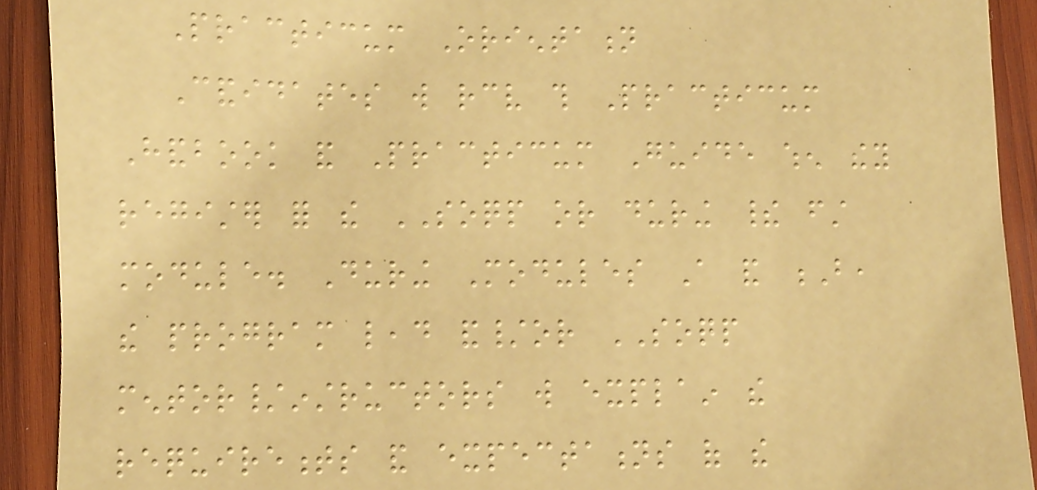Practicum Orientation
Candidates will receive this Practicum
Handbook and Practicum Guide when they
register for the SOQP or during their first
module. During Modules A and B,
the program lead and/or SOQP
mentor/instructors will explain the
requirements and expectations of the
